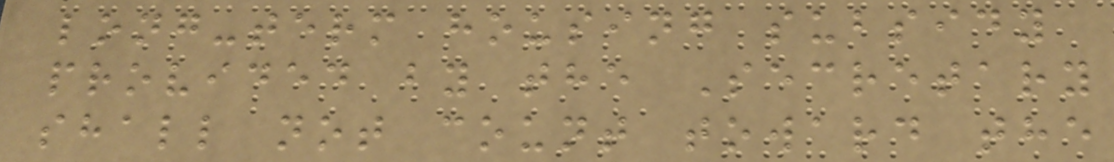long-term housing subsidy
provided by the Secretary
shall not count toward the
